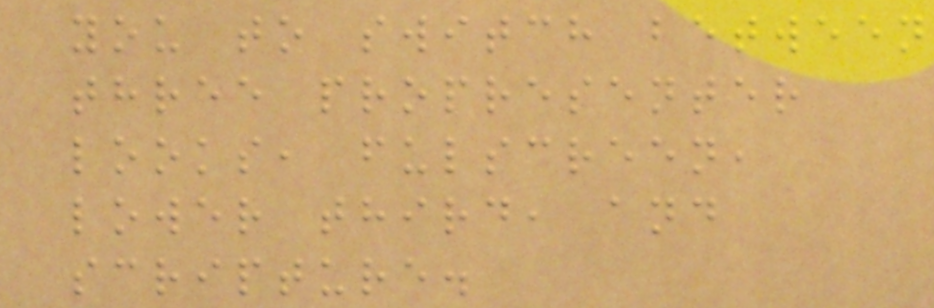you to switch between
three propresenter
looks, fulscreen,
lower third, and
scripture.
